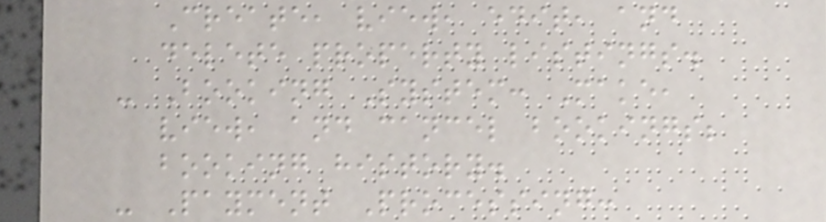Create, view, edit, and
delete property listings.
- Booking System: Make,
view, and cancel bookings;
booking history.
- Payment Processing:
